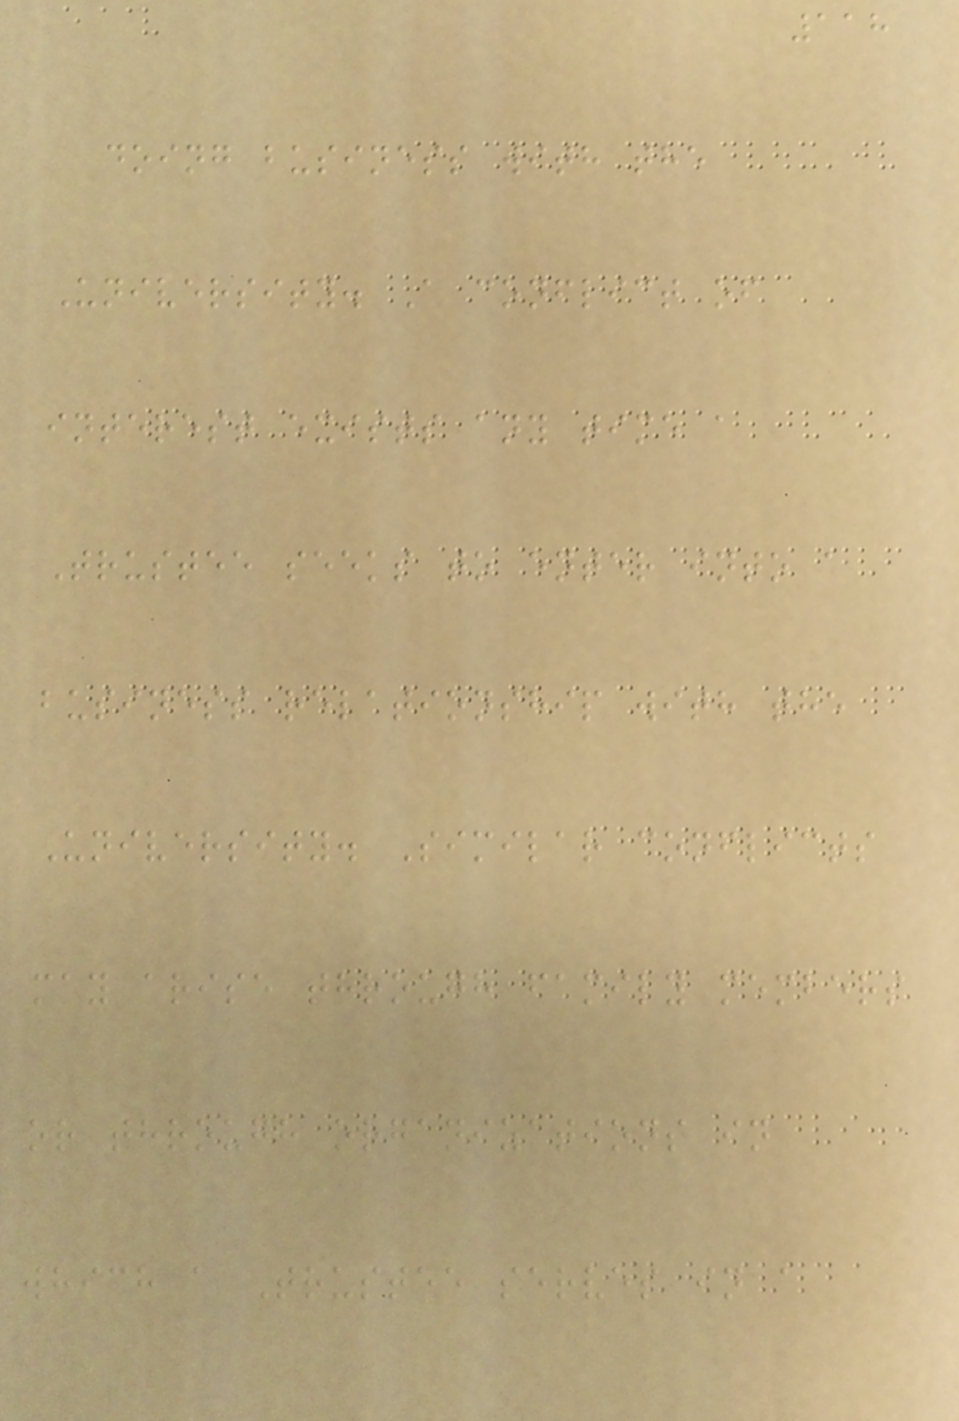118
doing business with the
University. A conflict of
interest exists any time a
Trustee seeks to enter into a
business relationship with the
University. Similar conflicts
may arise through family members
or through organizations in
which a Trustee serves in a
